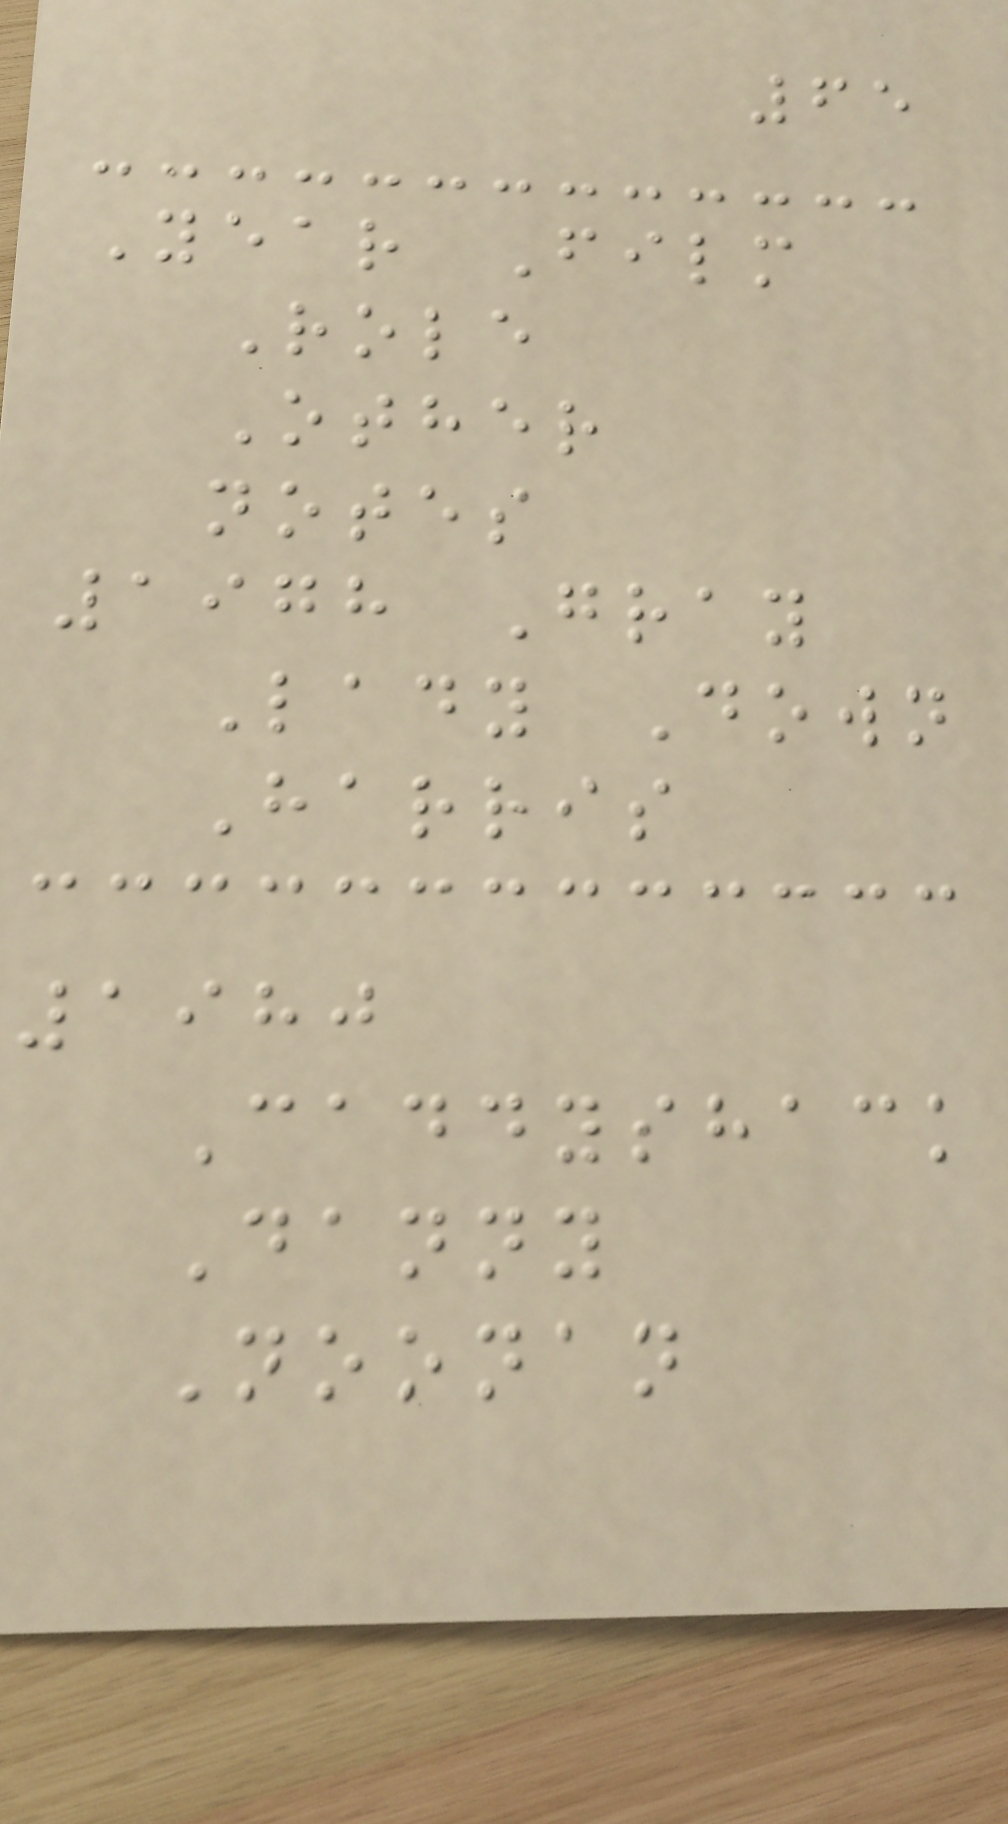65
Year Film
Role
Other
notes
1978 Gray
Lady Down
Harris
1980
Caddyshack
Danny
Noonan
